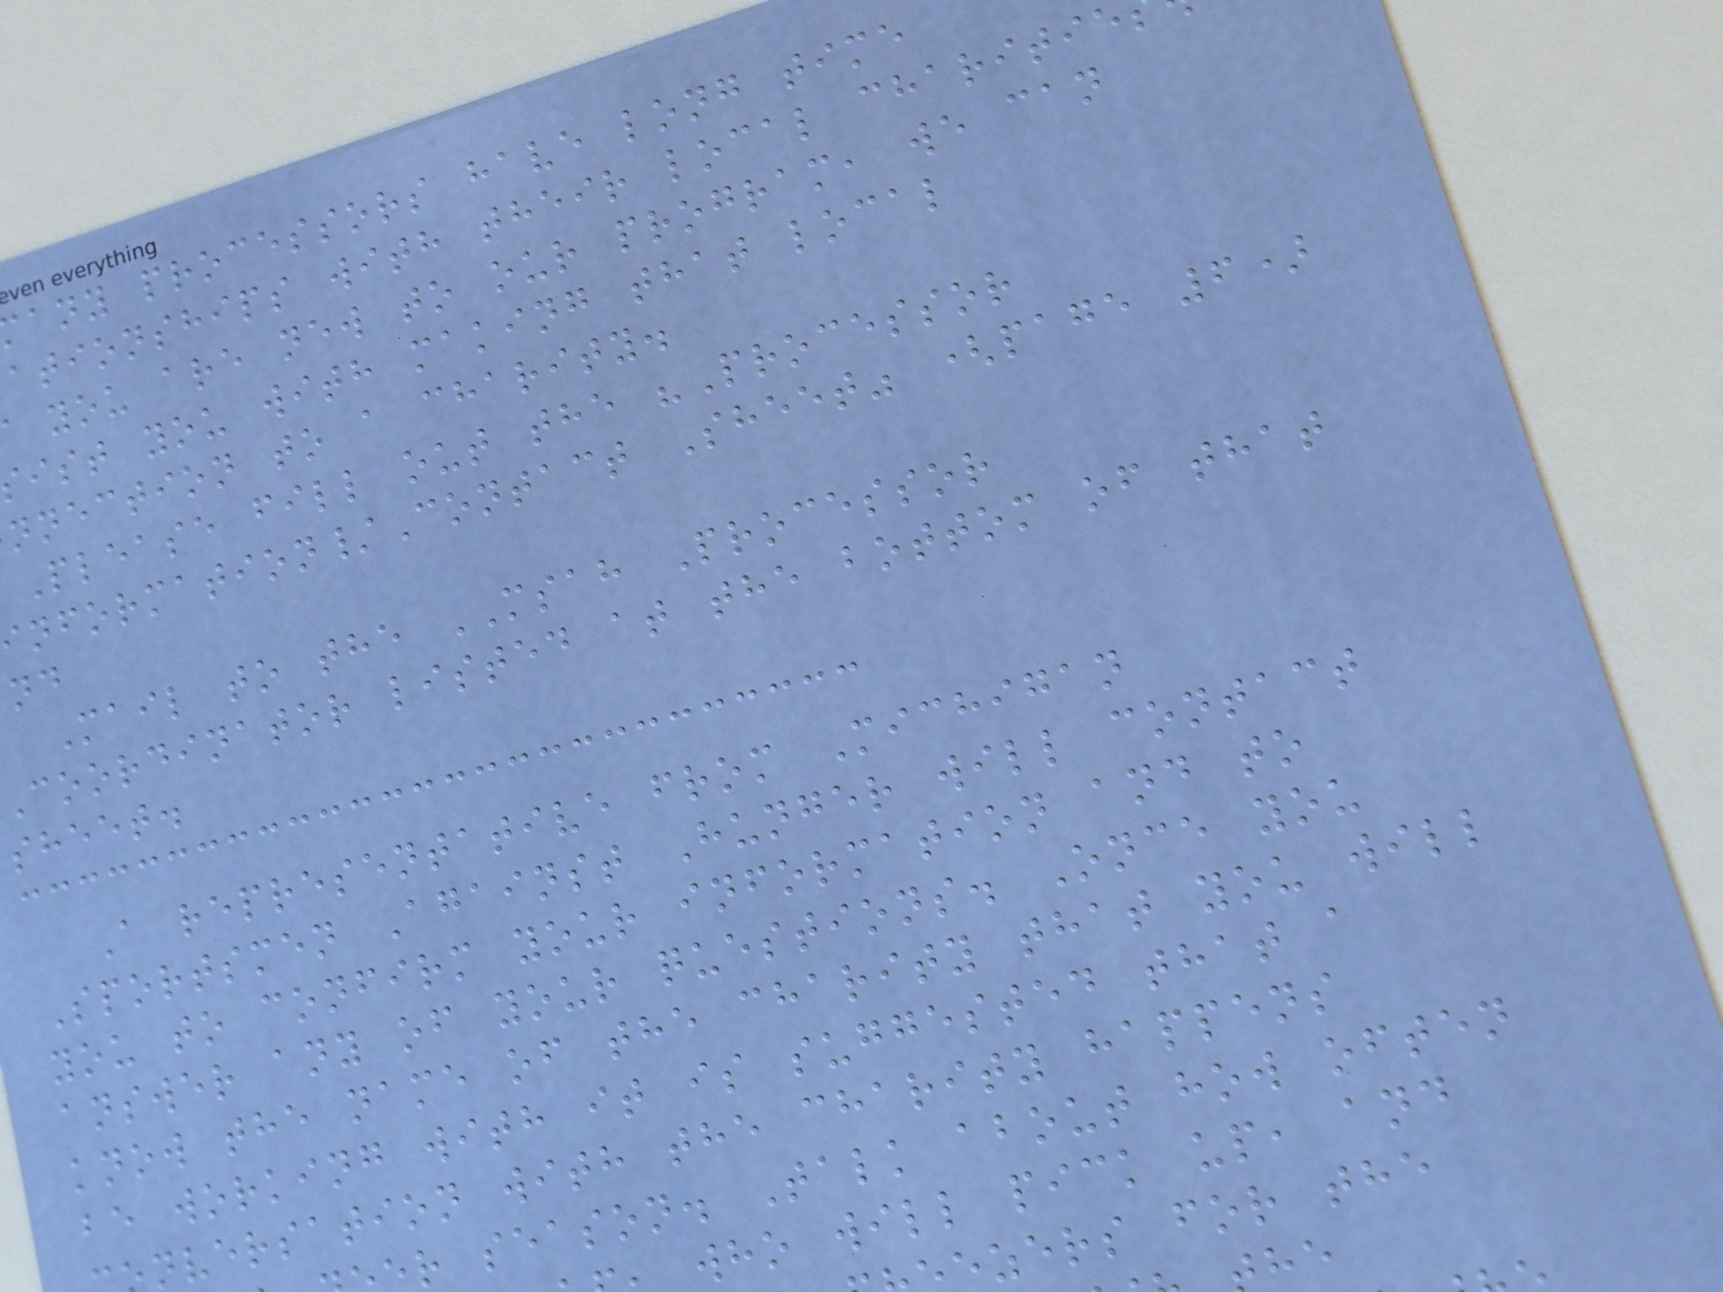any processors have long time
ationships with their local charitie
you are new to our program, we can
ist you with making that local
nnection to a charity.
Please fill out the "Processor
nformation/Contact Sheet" (page 6)
Mail to the MSAH Processor
coordinator listed at the bottom of that
sheet.
A representative from Michigan
Sportsmen Against Hunger will contact
you to confirm your information and to
answer any of your questions. Once you
know the name of the charity that you will
be working with it is suggested that a
nversation with the charity happens
r season. Talk about how often
who will pick up, and
ezers for the
